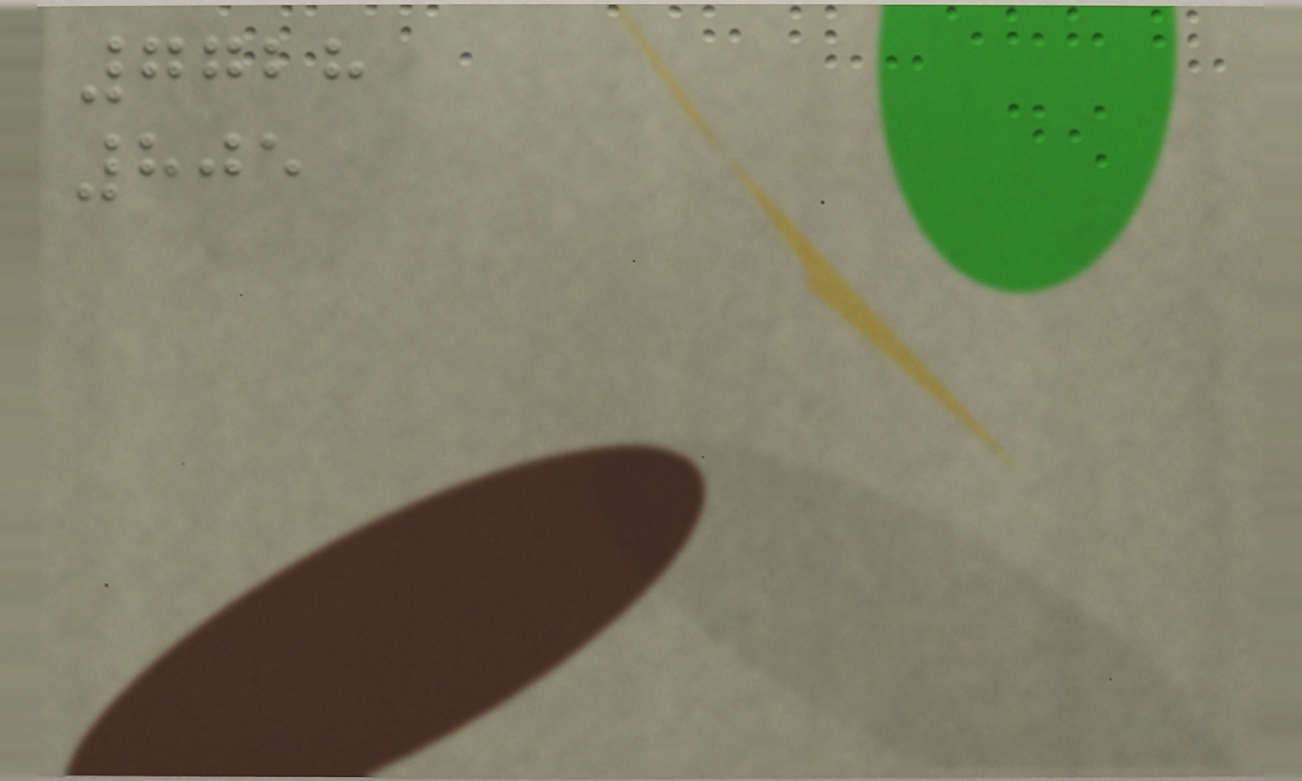7728
805
